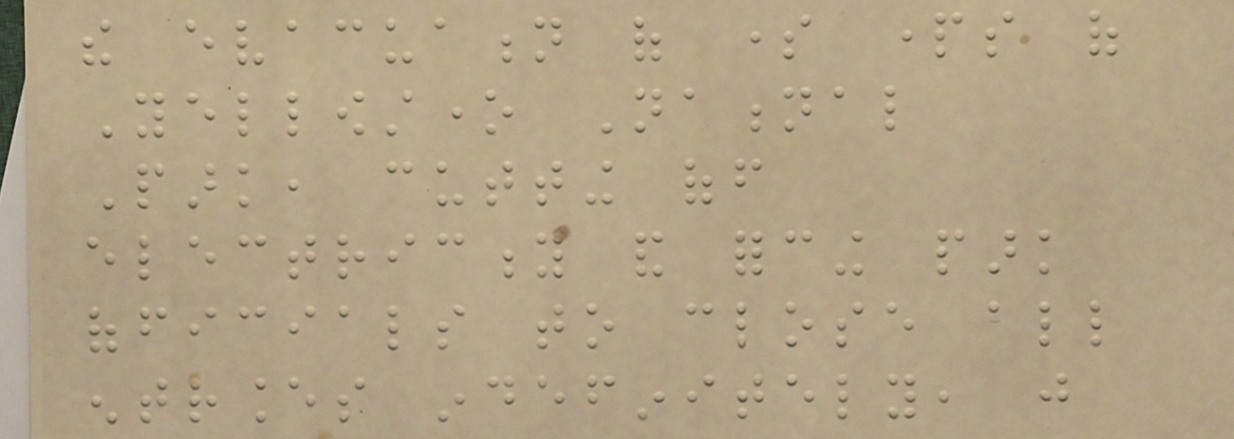the evacuation of some parts of
Yellowstone National
Park, cutting off
electricity and forcing park
officials to close all
entrances indefinitely, just
